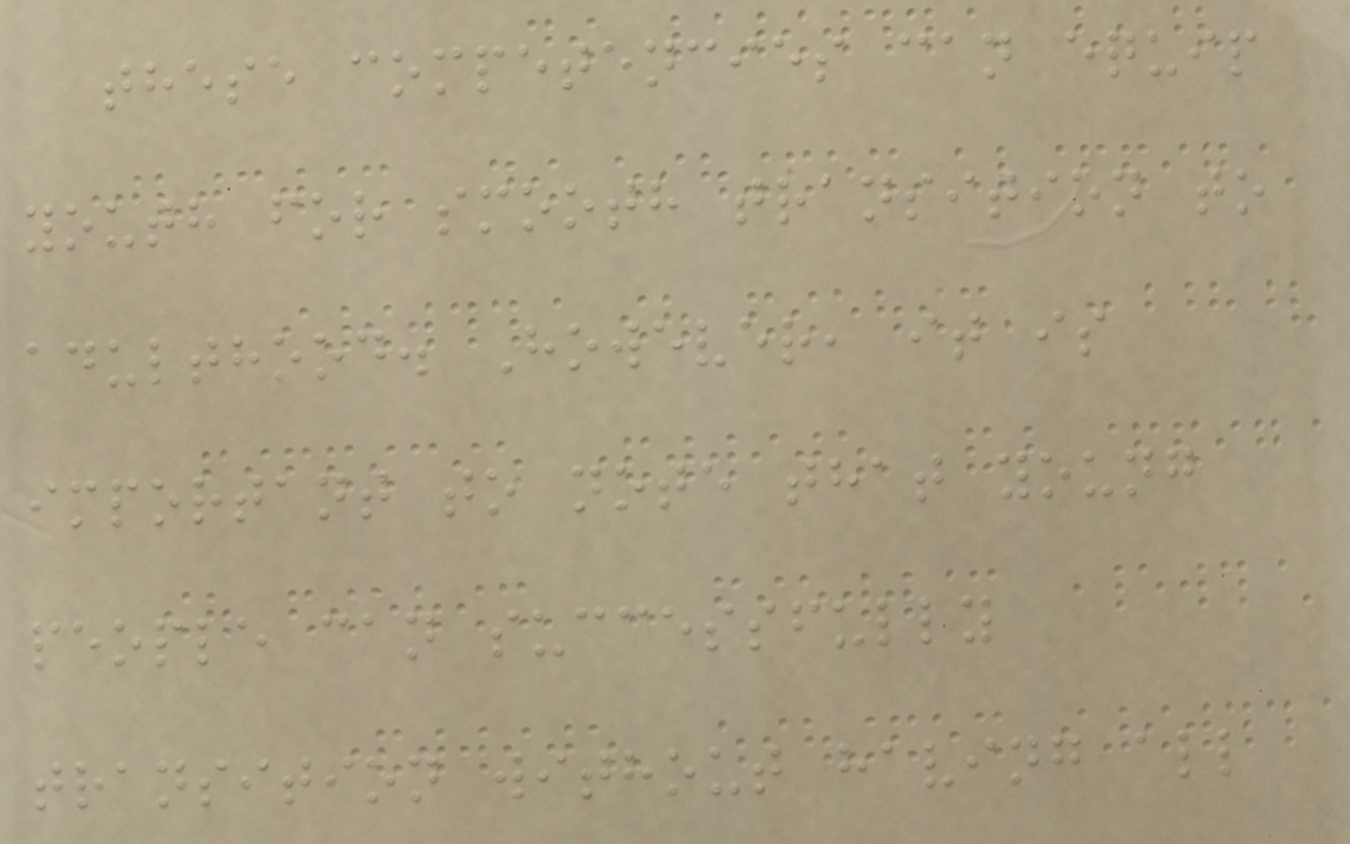these competencies can equip
youth for smooth transition to
adulthood. However, it is
important to note that young
people can successfully
transition without having all
